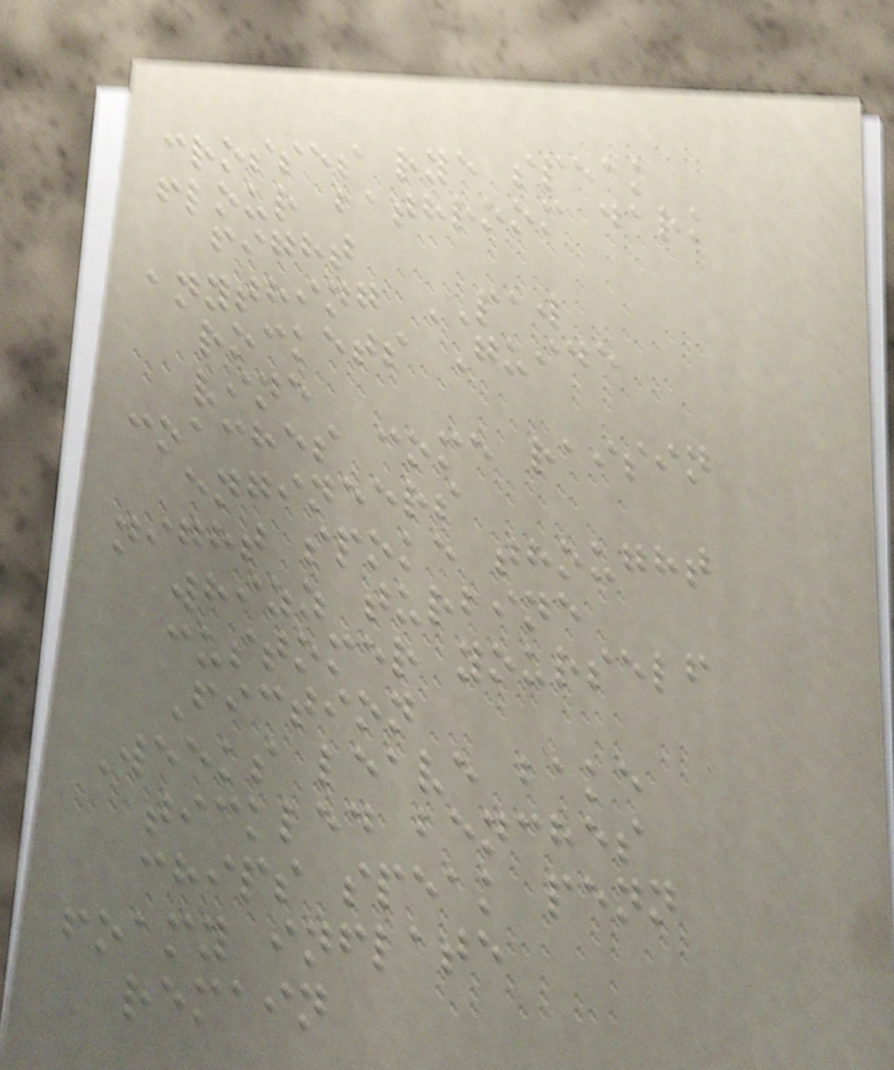crosses rye speak
flour bathroom dark
fight
anything PAW
rockets Guide
vine
coaches come raisin
engineers
night spoke thought
whizz turbine
customer yourself
Fiction
Weeks leave bake
tickled benches
chips speak penn
foamy inflate
remain
